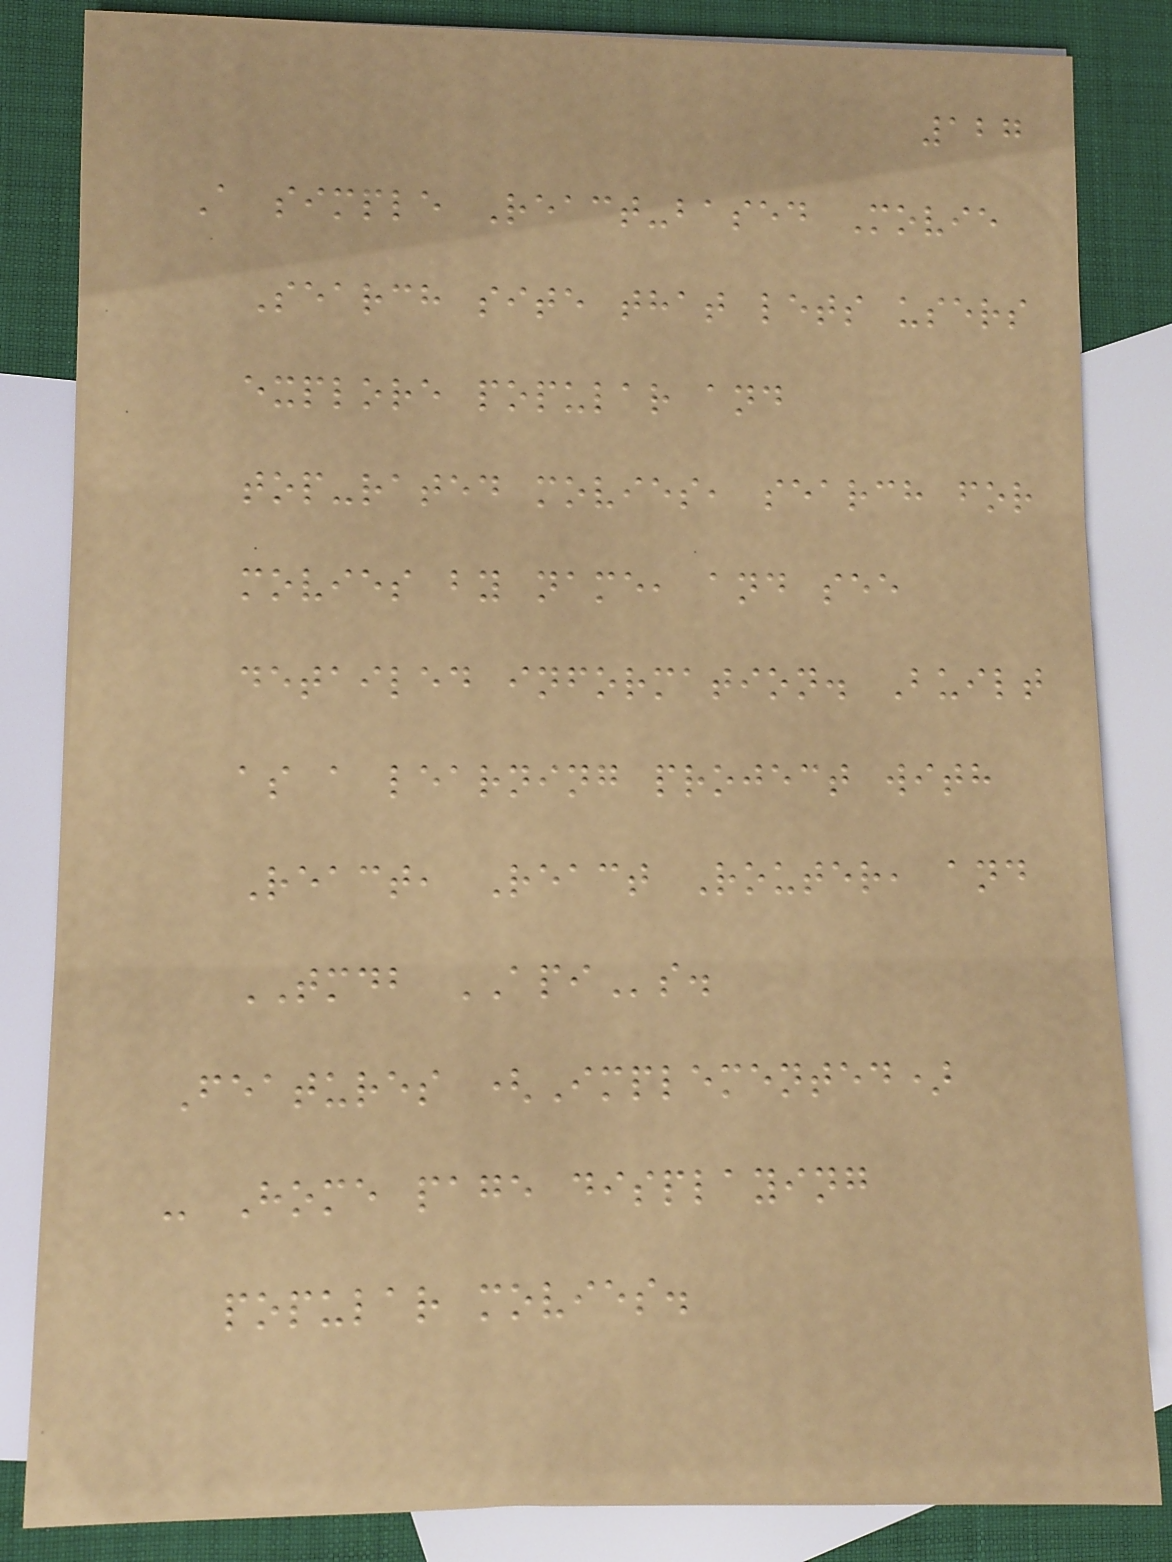127
A simple React-based Movie
Search site that lets users
explore popular and
top-rated movies, search for
movies by name, and see
detailed information. Built
as a learning project with
React, React Router, and
TMDB APIs.
Features (Implemented)
- Home page displaying
popular movies.
